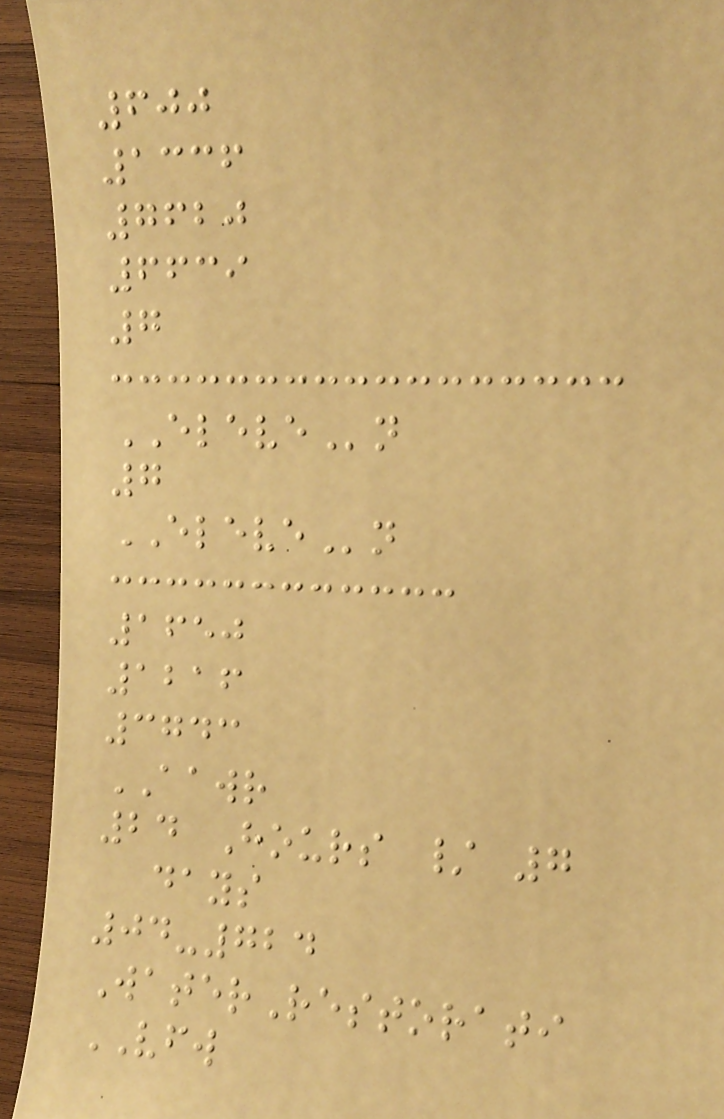600
1336
7620
6639
7
ELEVEn
7
ELEVEn
1650
1216
3743
AAWR
24 Hours / 7
days
04-724
WaterRestorati
VFW
